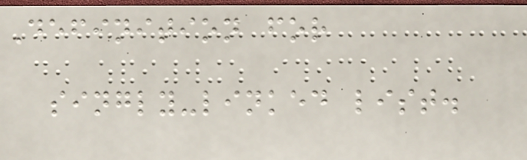Definition for
singly-linked list.
